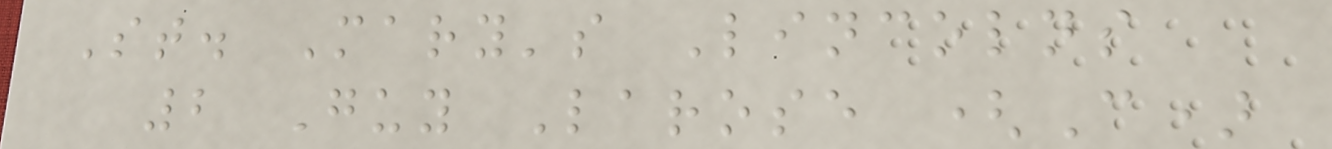St. Mary's Lincolns
2 Guy Larose (C)
